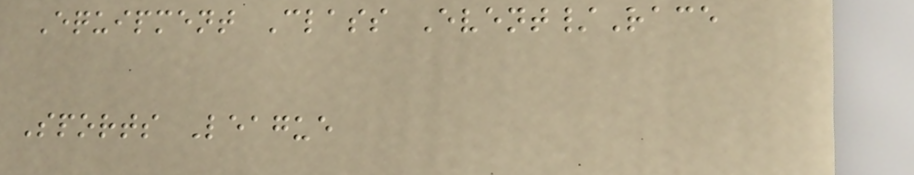Equipment Class Event/Race
Sports League
